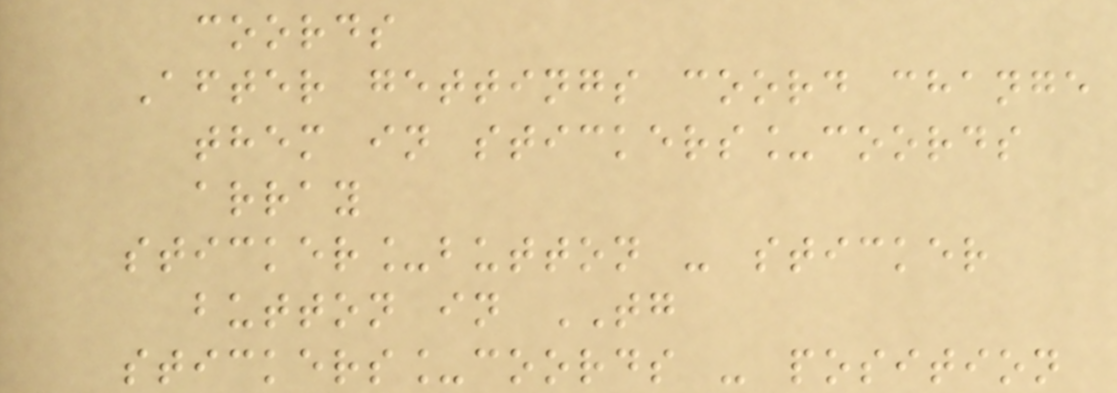coords
After gettings coord change
them in stickers_coords
array
sticker_button - sticker
button in TG
stickers_coords - position
